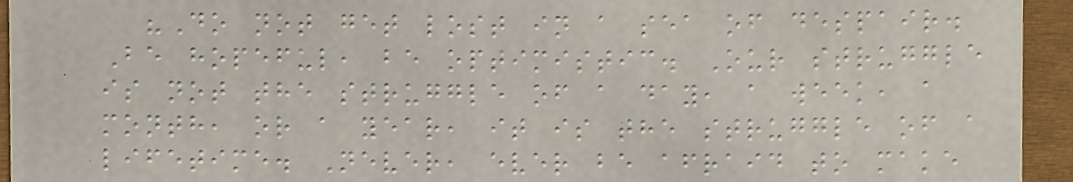"Do not get lost in a sea of despair.
Be hopeful, be optimistic. Our struggle
is not the struggle of a day, a week, a
month, or a year, it is the struggle of a
lifetime. Never, ever be afraid to make
